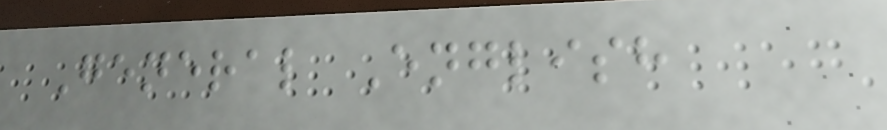General English
